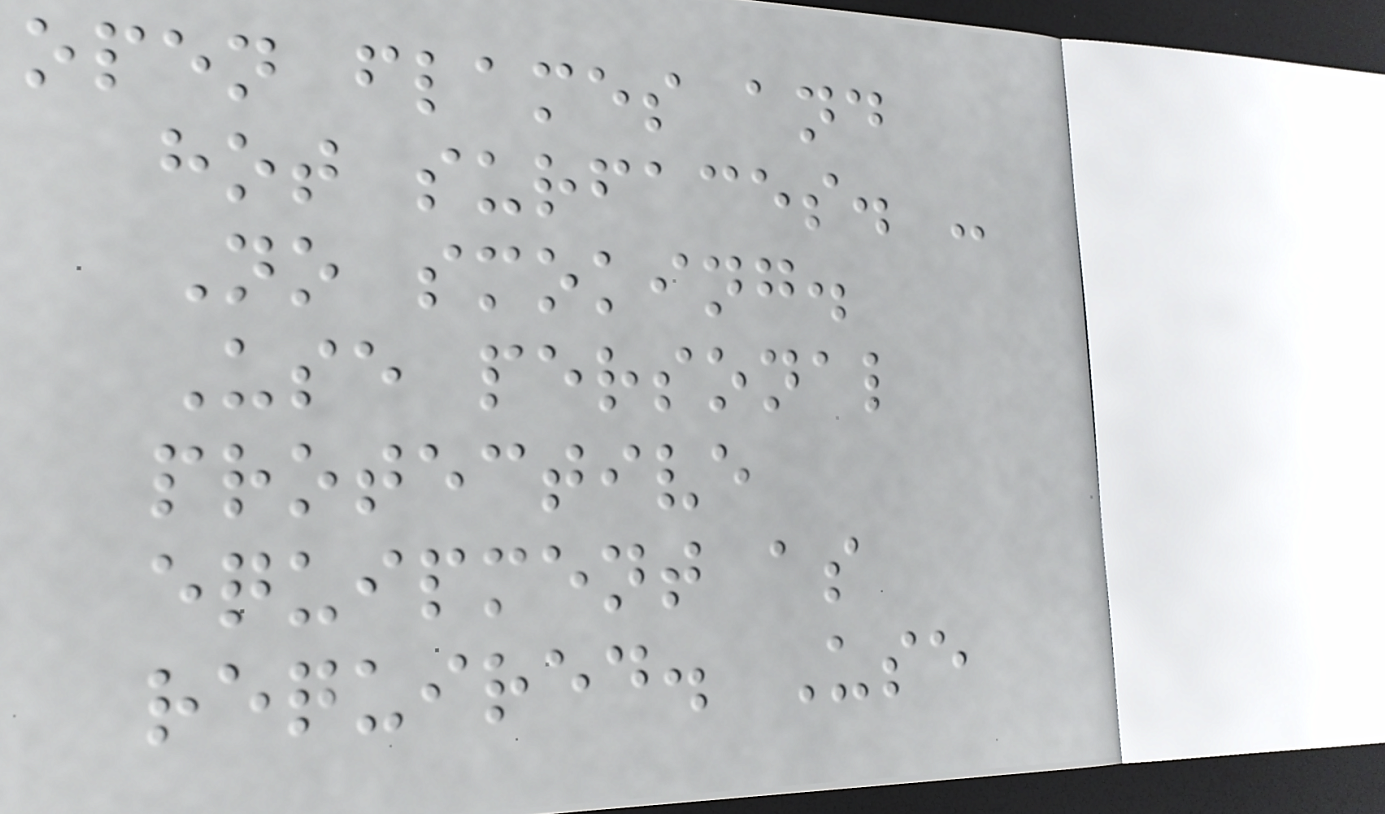open flames and
hot surfaces. -
No smoking.
Use personal
protective
equipment as
required. Use
